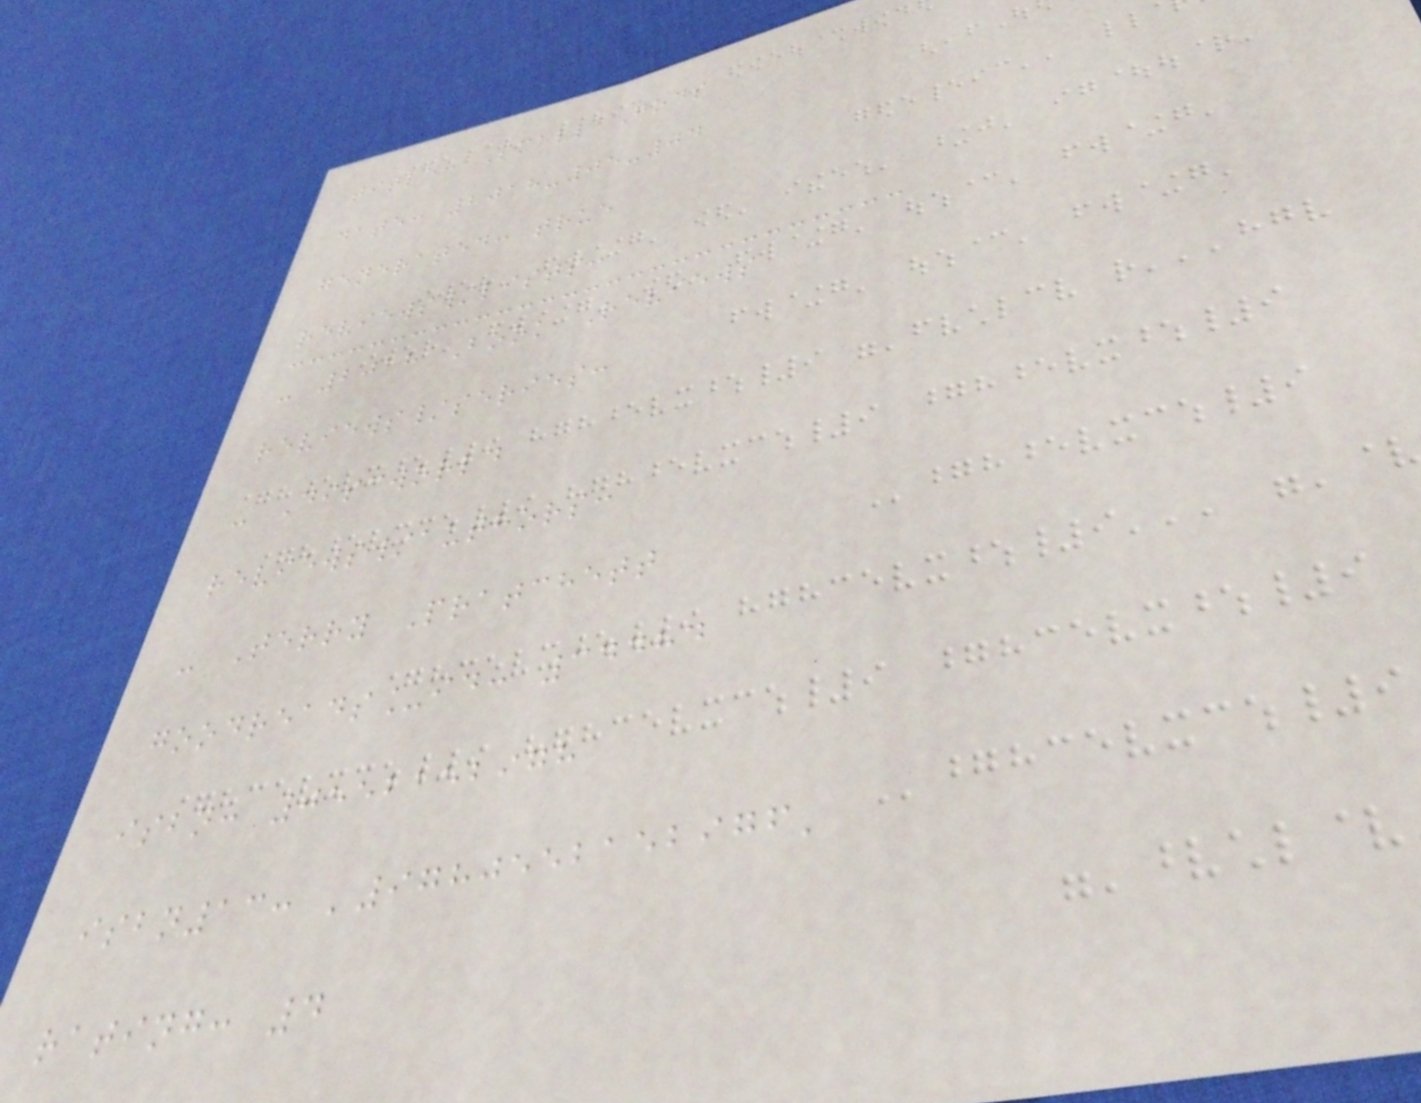title: Small Gods
date: 2018-05-04
generated: true
reviews/lists:
- 2018 Book Reviews
reviews/series:
- Discworld
reviews/authors:
- Terry Pratchett
goodreads_id: 34484
isbn: 0552152978
isbn13: '9780552152976'
rating: 4
